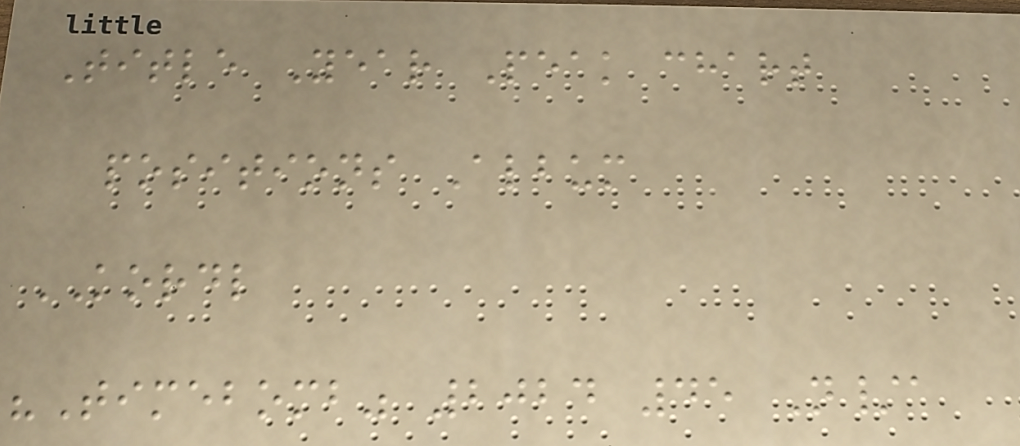Title Year Peak chart
positions Album
KORDL
"Timebomb" 2024 45 N/a
